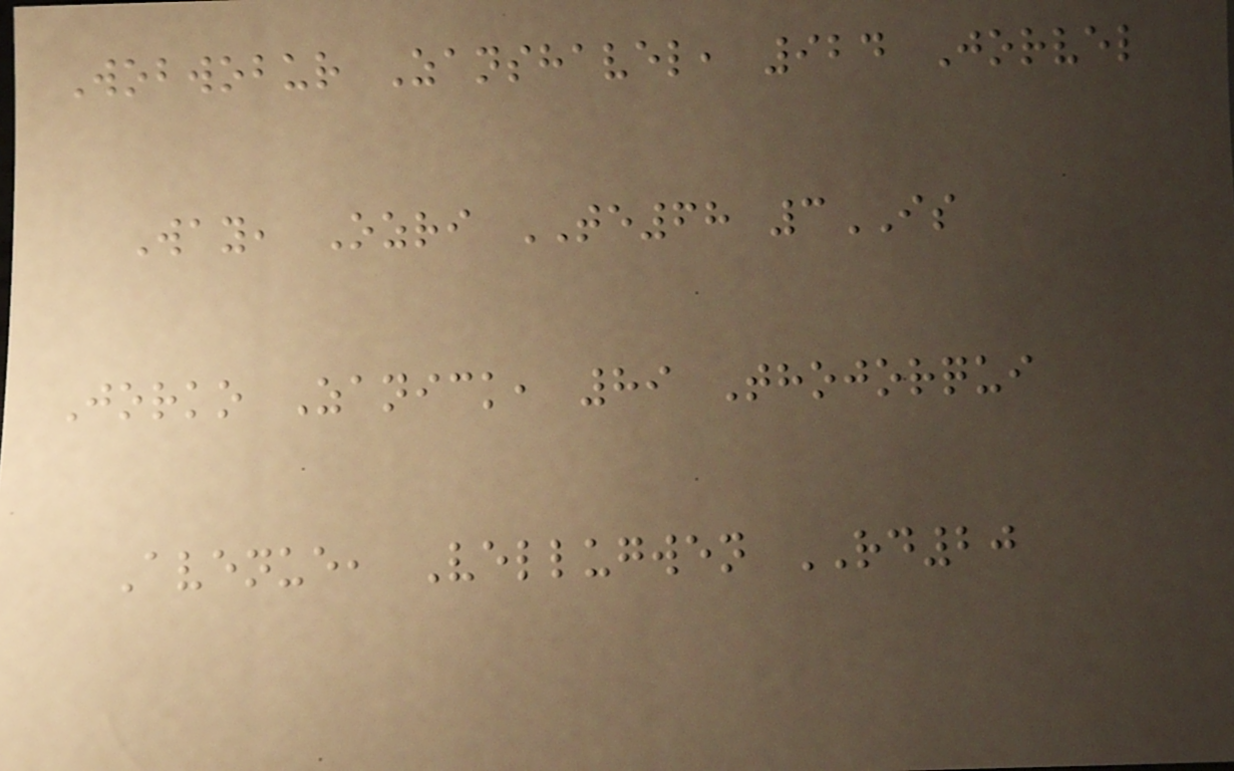Wobwobur Zanshavel, 924 Jorvel
Way, Ozri TE68 3IS
Jorko Zanick, 89 Thojorqui
Avenue, Vellugwen RD20
